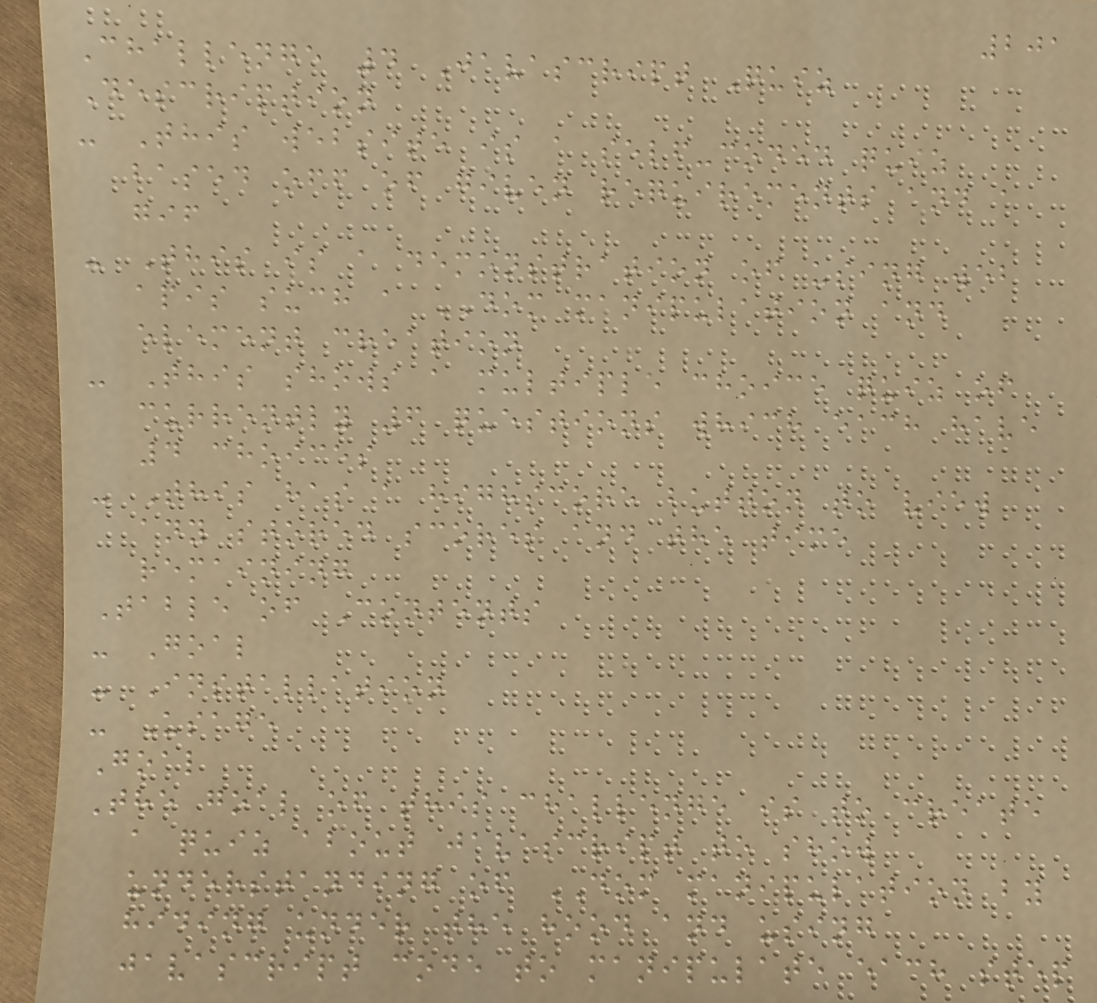201
Challenge 4 Javascript Quiz
Description
- This website is a self-coded quiz
based off of given requirements and a
gif
- This is a demonstration of using web
apis such a DOM manipulation and
element creation
- This shows a multiple choice quiz of
currently 6 questions which each have
4 choices
- This has a highscore button to view
any stored scores and the time
remaining
Table of Contents
- Goal
- Installation
- Usage
Goal
The goal of this challenge is to create
a quiz about javascript to show
understanding of DOM manipulation by
hiding under the hood and using
javascript code to manipulate each step
